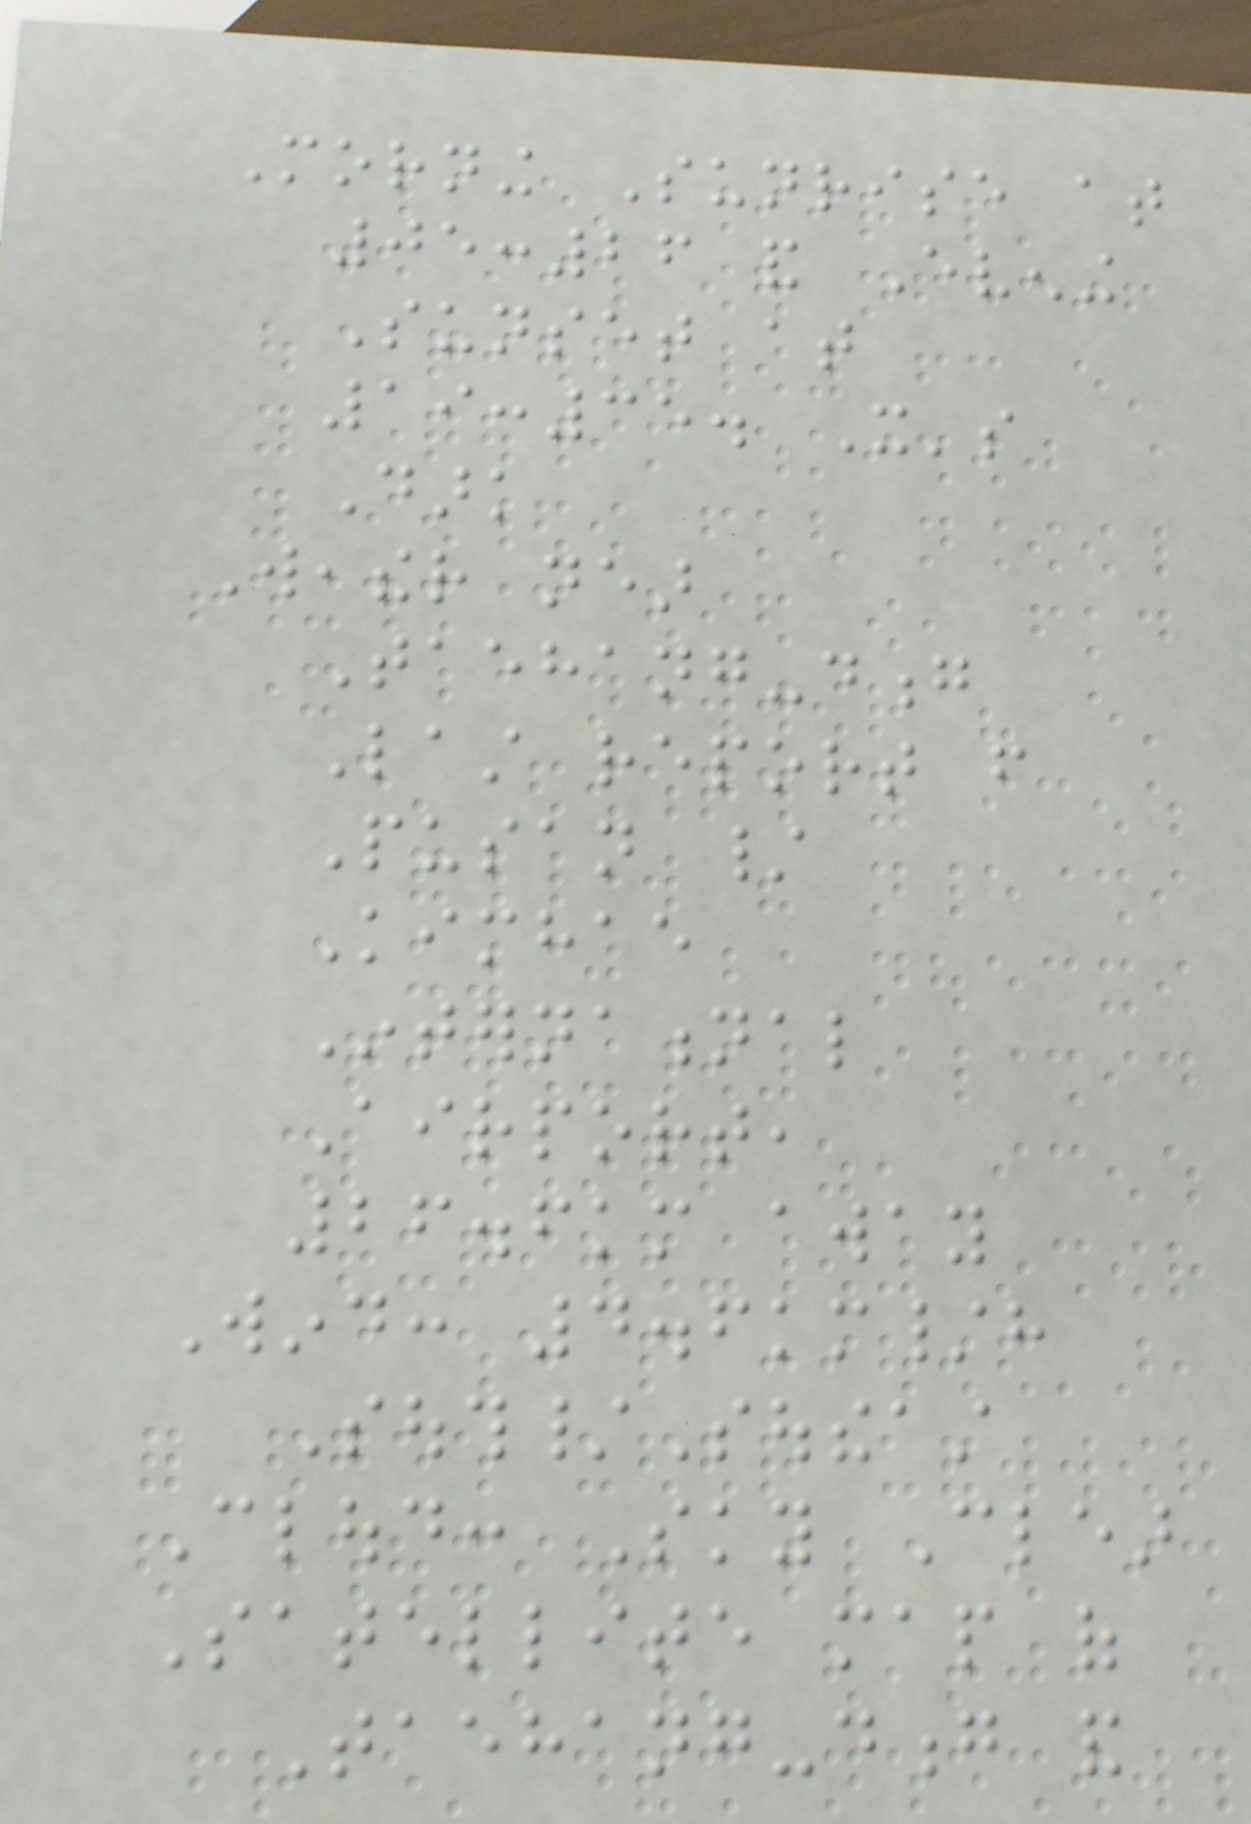Morning Sunrise at
05:26 and Evening
Sunset at
19:35. It's
Dark
Weather near
Taehang-dong
Last report from
Pusan /
Kimhae
International
Airport,
26.6km away
Wind: 4.6km/h
South/Southeast
Cloud: Sky Clear
Satellite map of
Taehang-dong and
